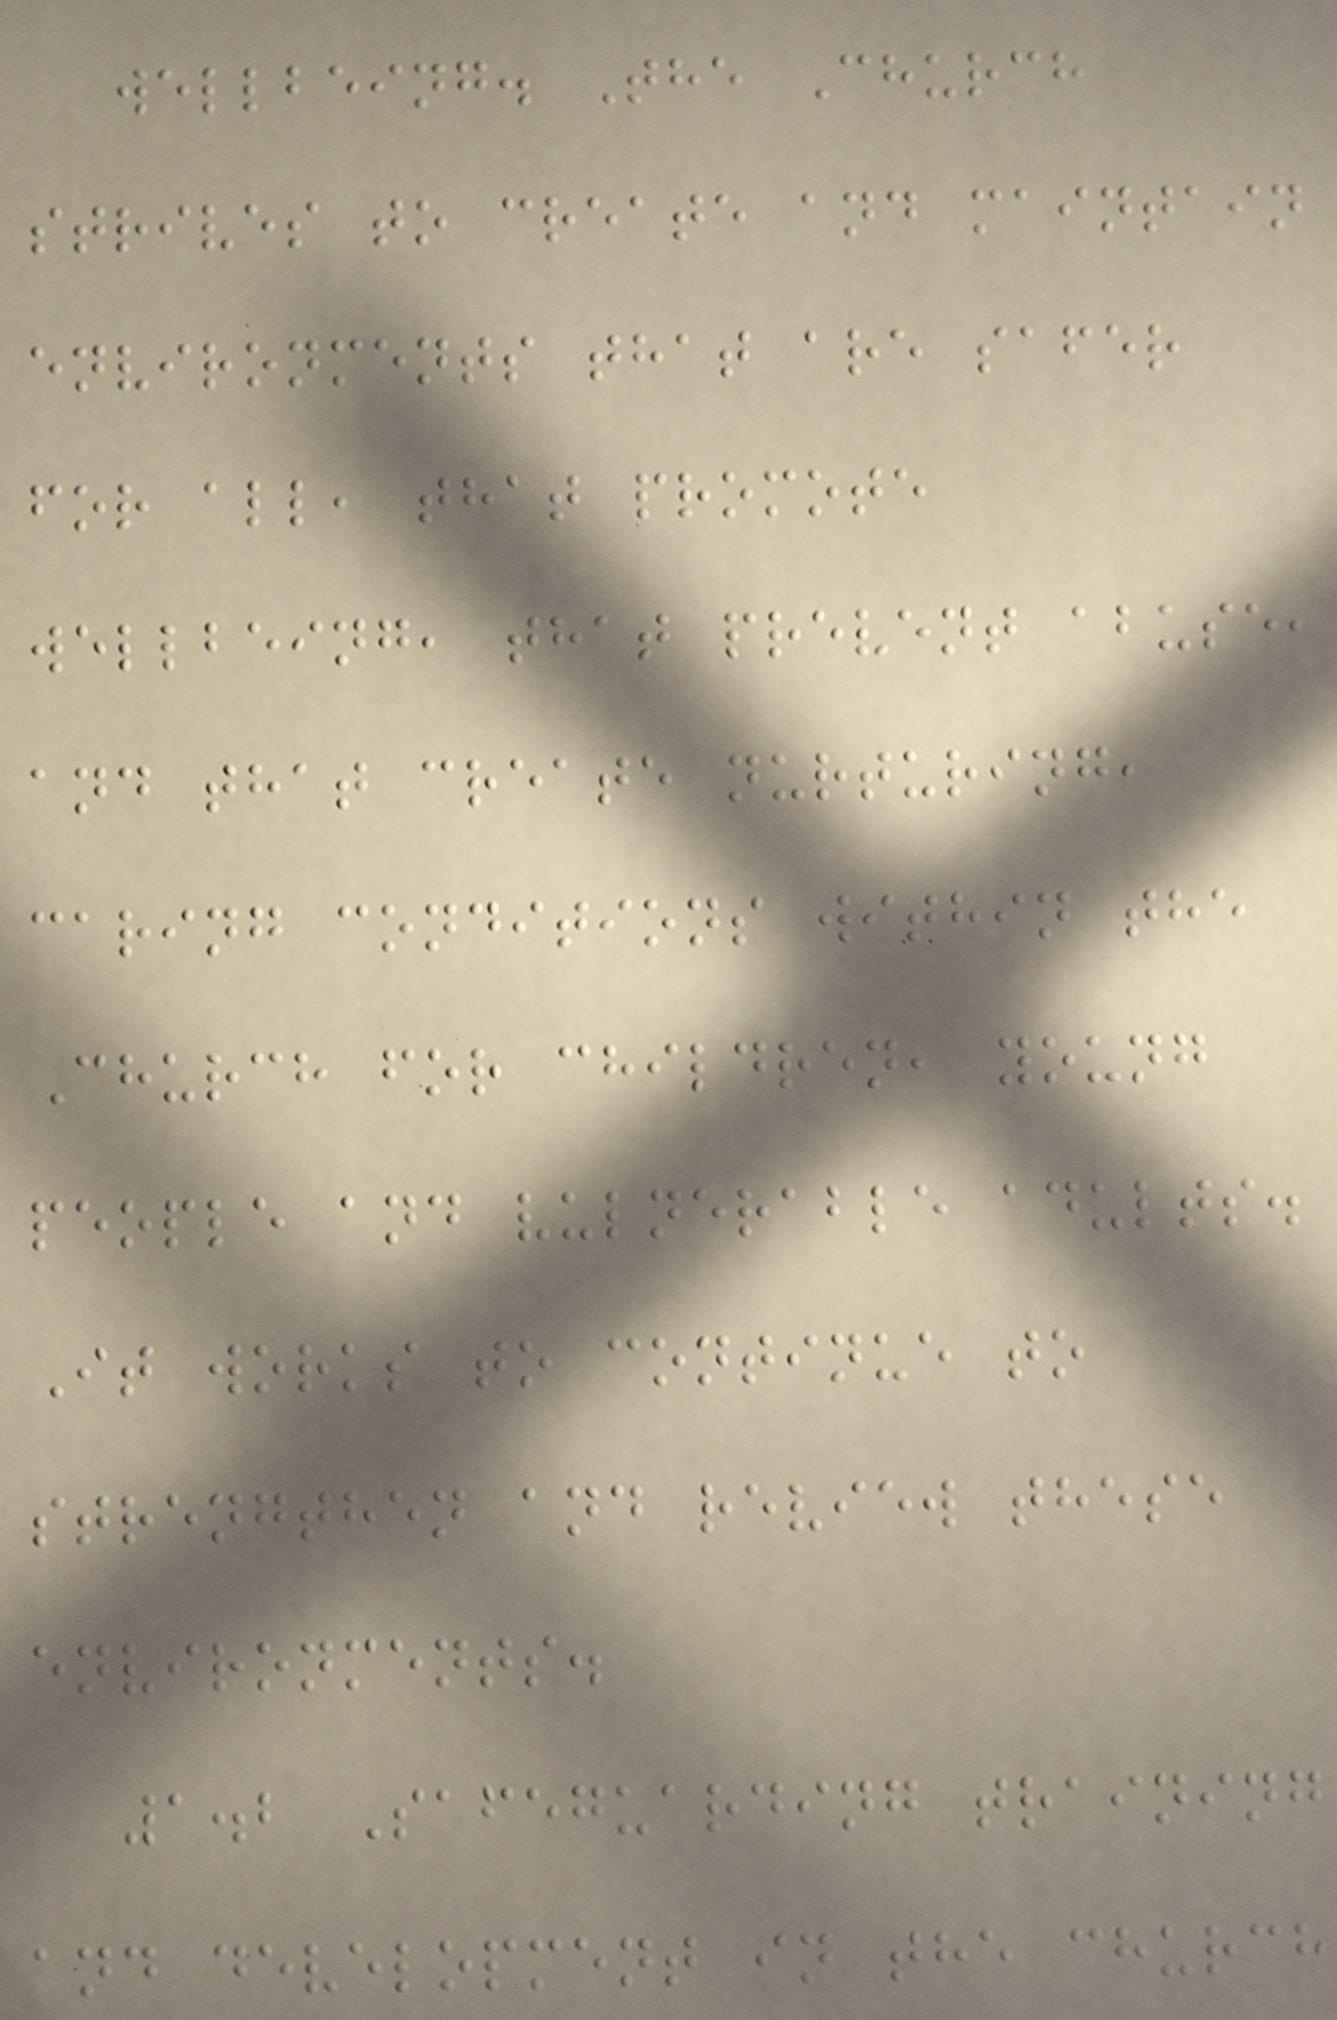wellbeing. The Church
strives to create and maintain
environments that are safer
for all, that promote
wellbeing, that prevent abuse,
and that create nurturing,
caring conditions within the
Church for children, young
people and vulnerable adults.
It works to continue to
strengthen and review these
environments.
1.2 Safeguarding training
and development in the church
